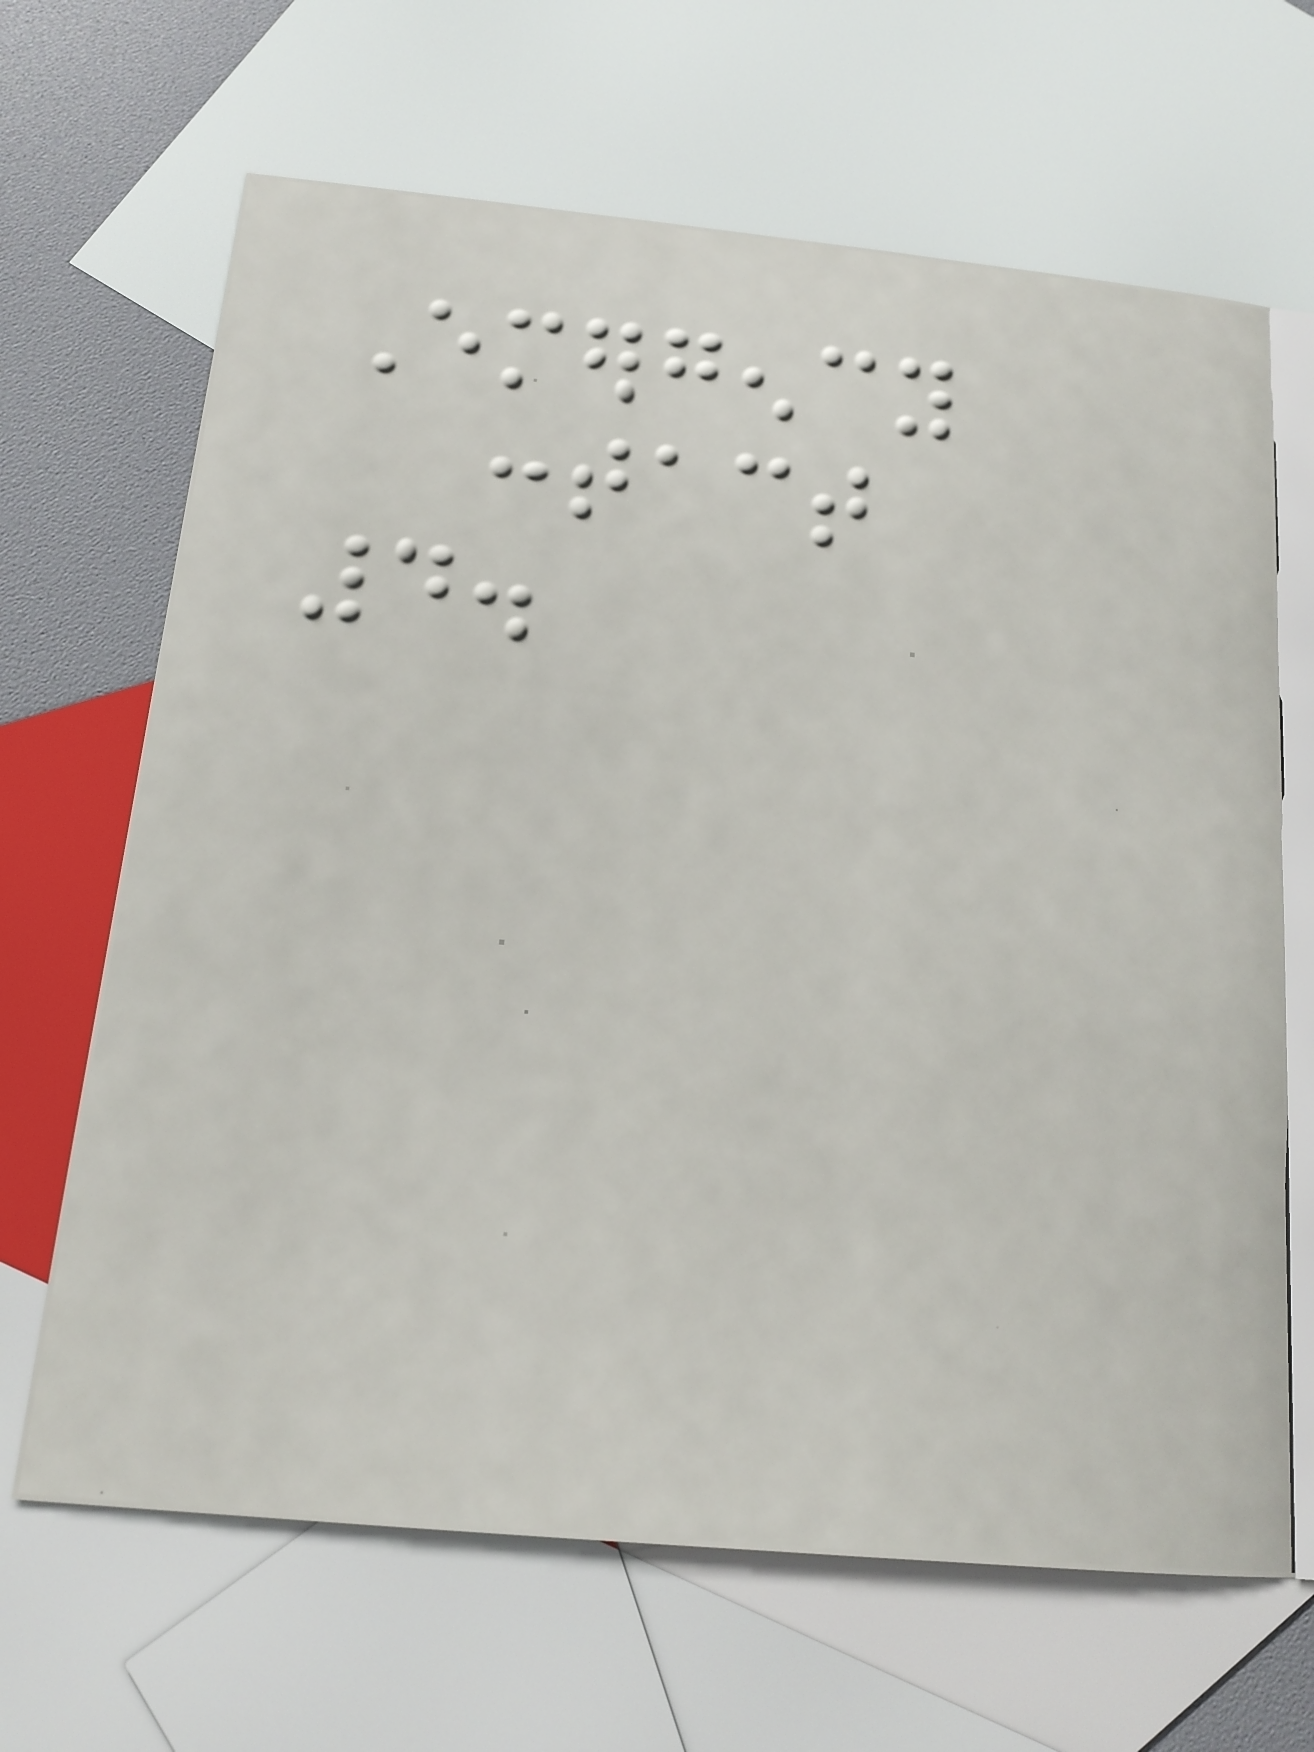Emergency
contact
4.
